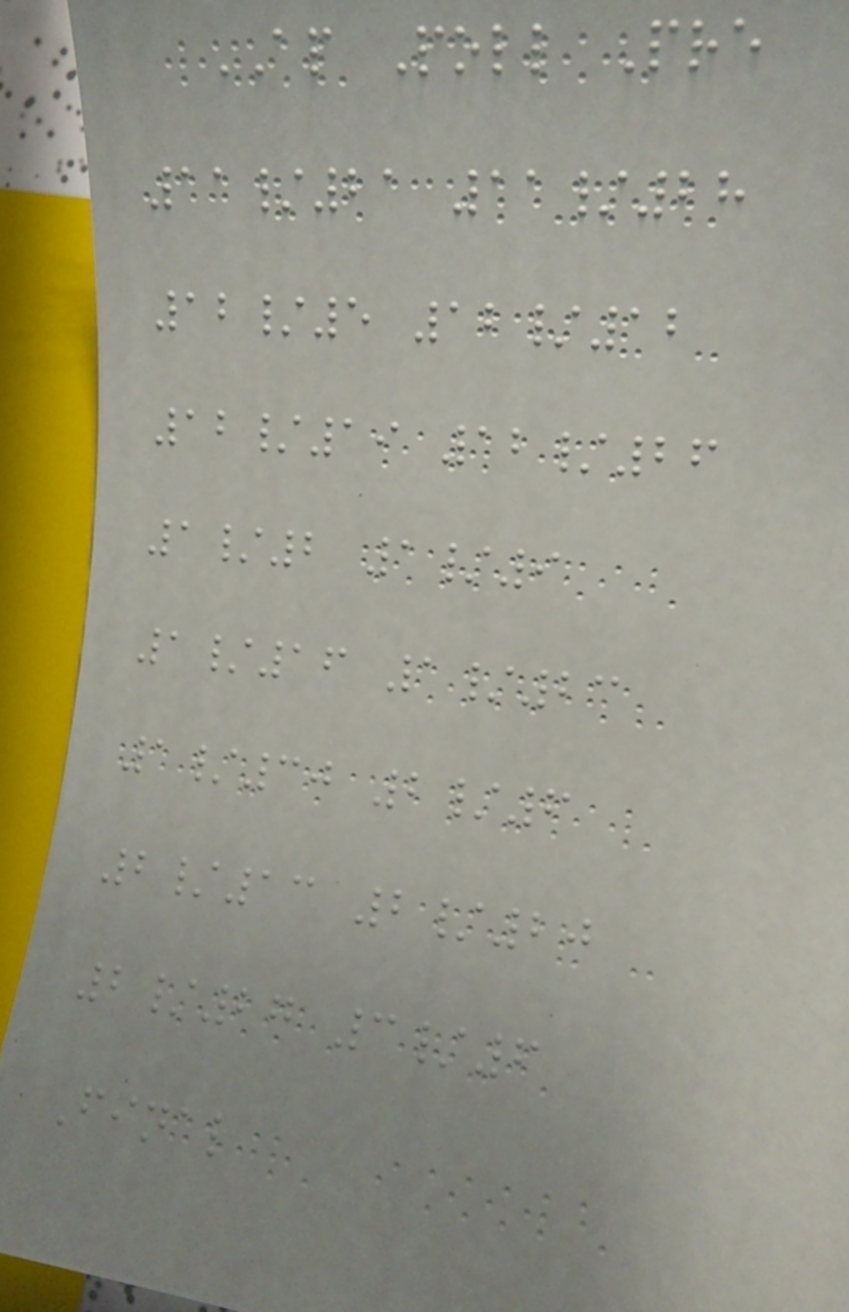AP Poll Pre
11/21 11/28
12/5 12/12
12/19 12/26
1/2 1/9
1/16 1/23
1/30 2/6
2/13 2/20
2/27 3/6
Final
